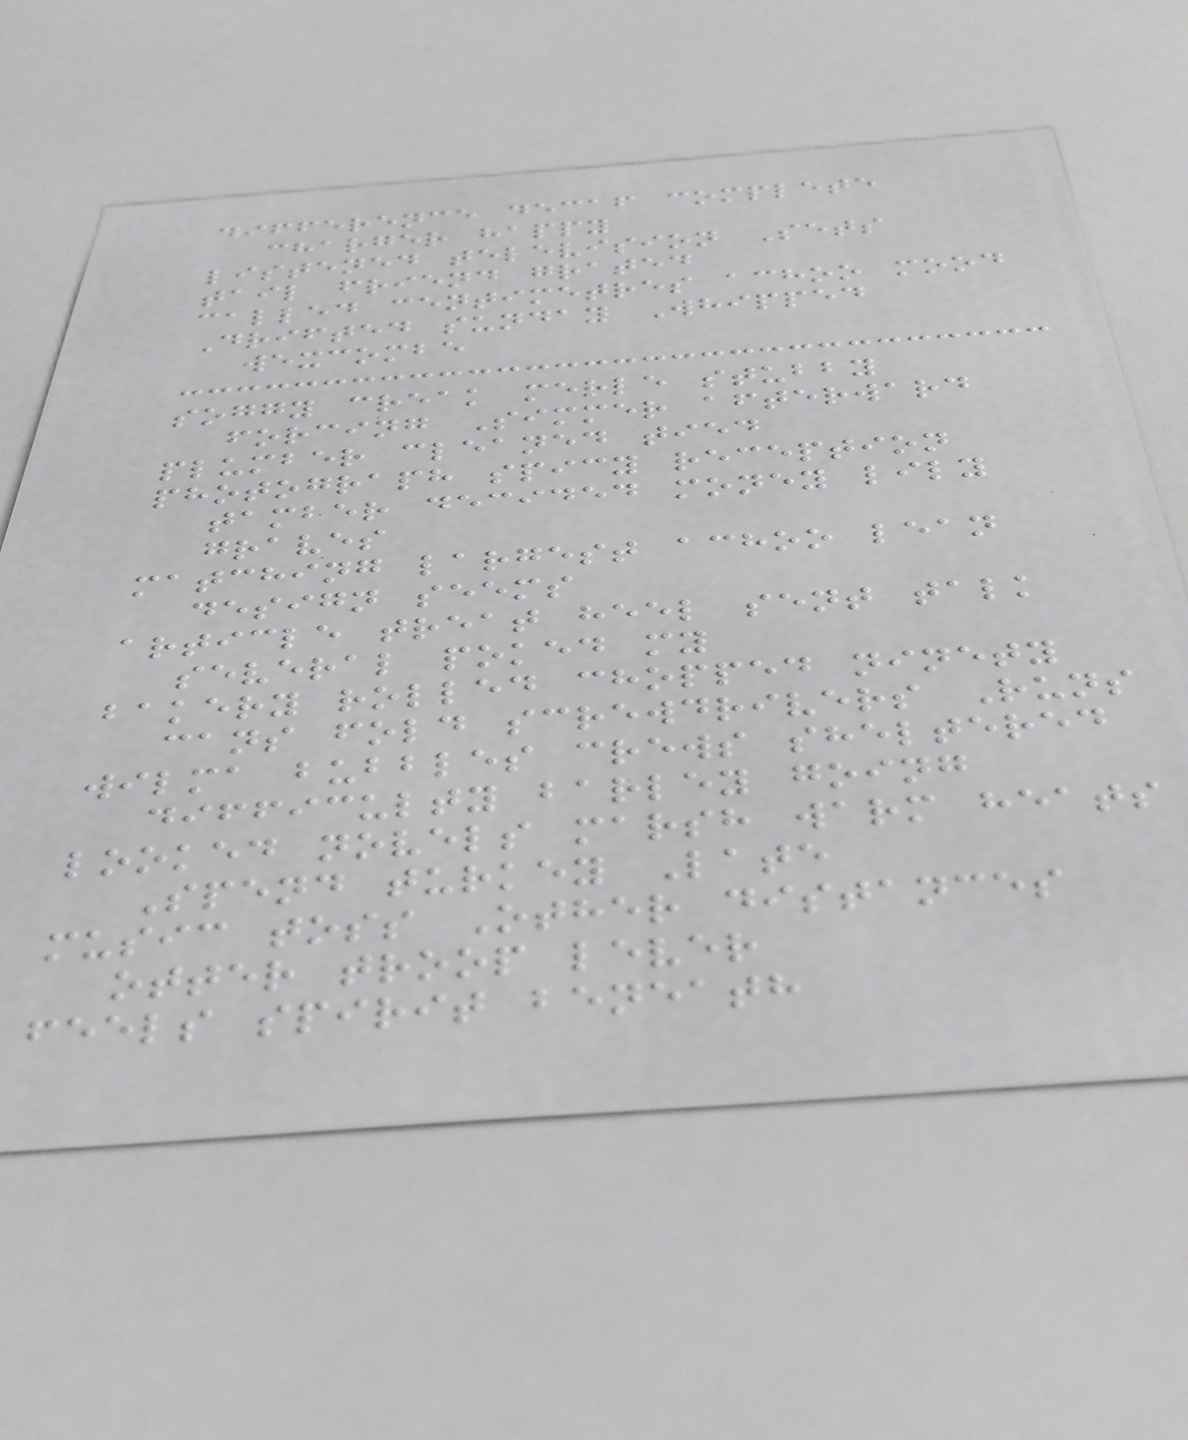difference decaf complete
charger happy
listened television Sets
tail friend grated
called centimetres achoo mood
Drifted sunday Whipped
wexcombe
soggy creak merle stubby
forcing Simmer afterward
plumber cleaned tied
photograph spicy reception
tamber decided money lily
graves
matching largest achoo lean
design seems
article treat heel sent talk
several poked my
bakery rolled chopped ninety
cans fold screwdrivers Runs
wilma bubbles crews sheltered
difficulty barley going
looked novels marsh warm heats
Spend turkey Late
music toss Other distances
otter troop lever
feels spirit beneath
